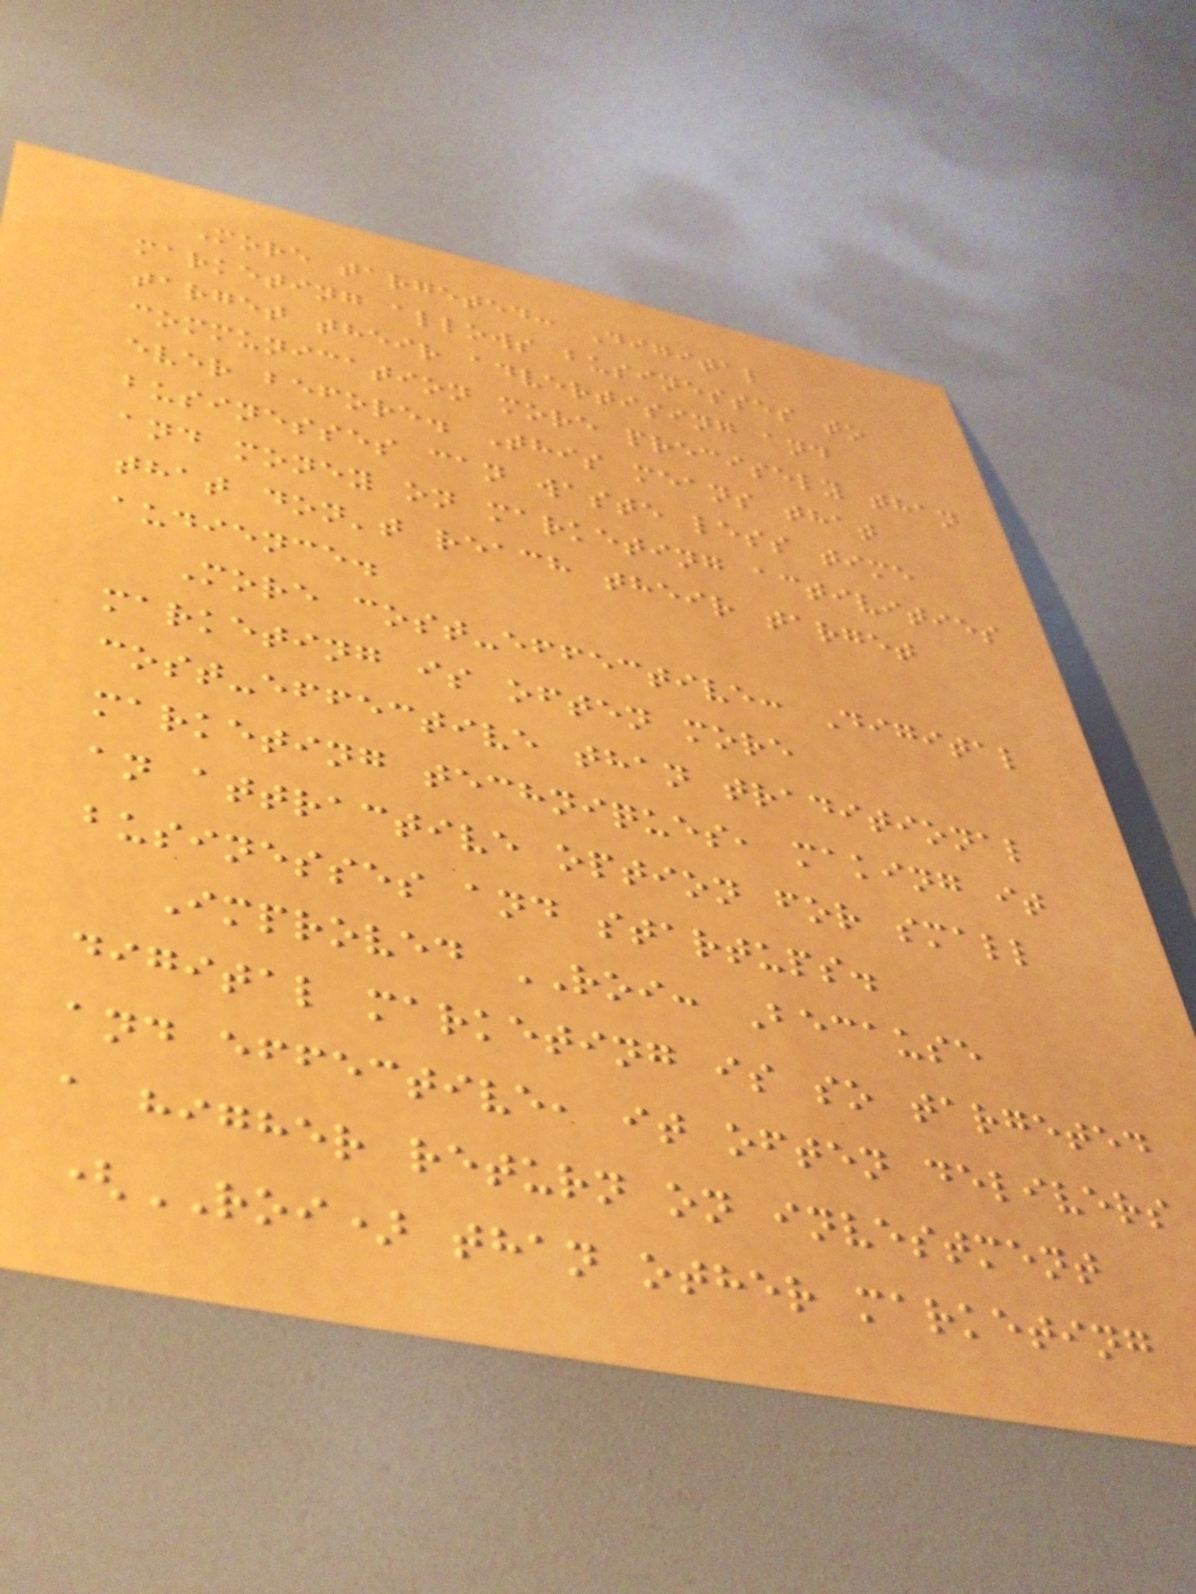More targeted: Digital
marketing allows businesses to
target their advertising and
communication more precisely than
ever before. This means that
businesses can waste less time
and money on marketing activities
that don't reach their target
audience.
More cost-effective: Digital
marketing is often more
cost-effective than traditional
marketing techniques, making it
an attractive option for small
businesses and startups.
Improved ROI: Because
digital marketing is so targeted
and effective, it often delivers
a higher return on investment
(ROI) than other marketing
